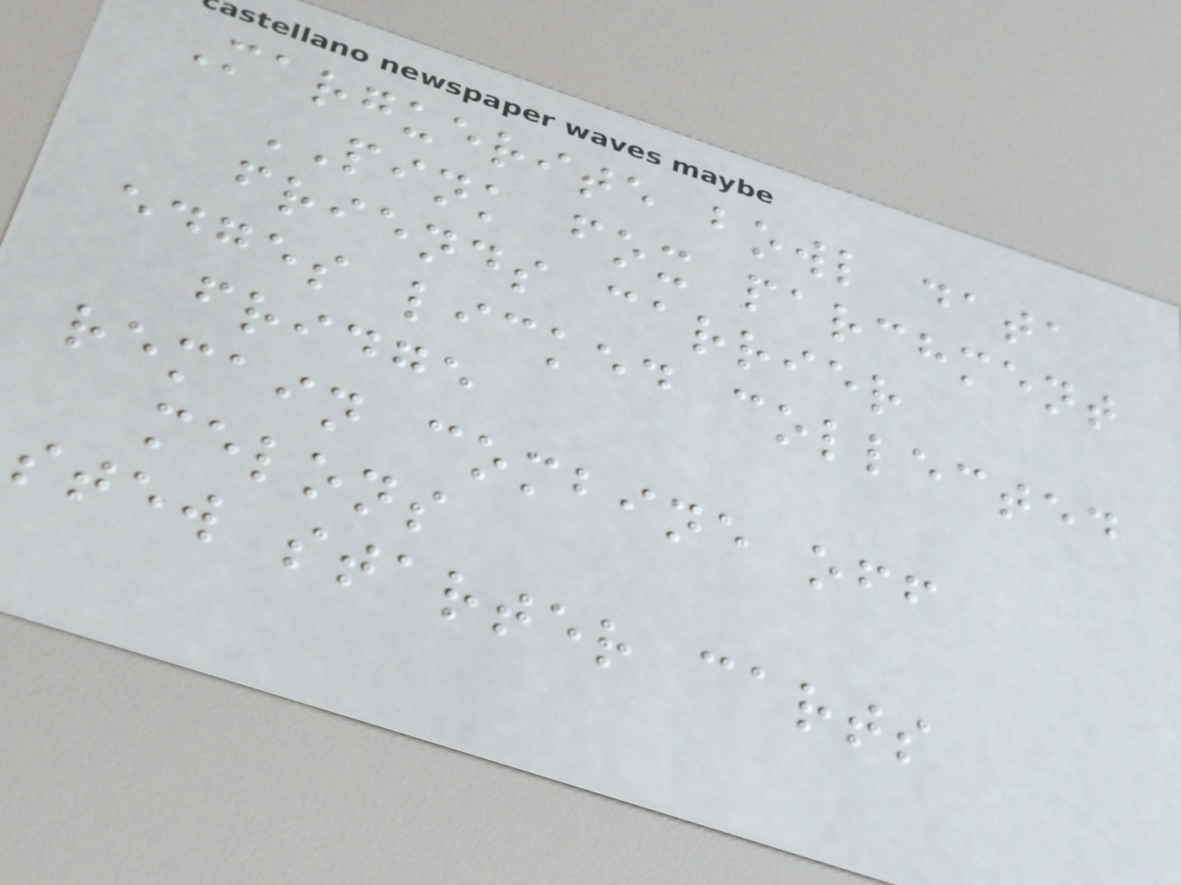Marguerite bowl data
PINK fox parchment
friends carrier
edges licked collected
fridge
remain combine off
melons
stew starter carts
